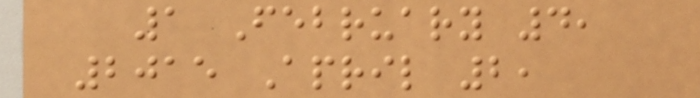1 February 4,
2015 April 2,
